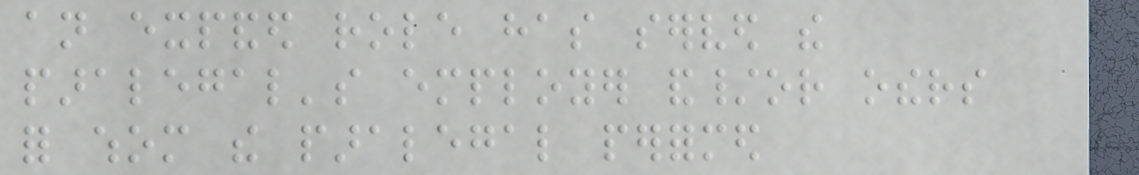an expanded role has served the
paralegal's employer and/or others
for whom the paralegal performed
